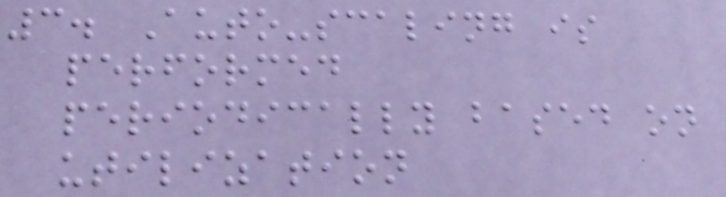3. Auto-scaling is
performed
periodically based on
utilization
